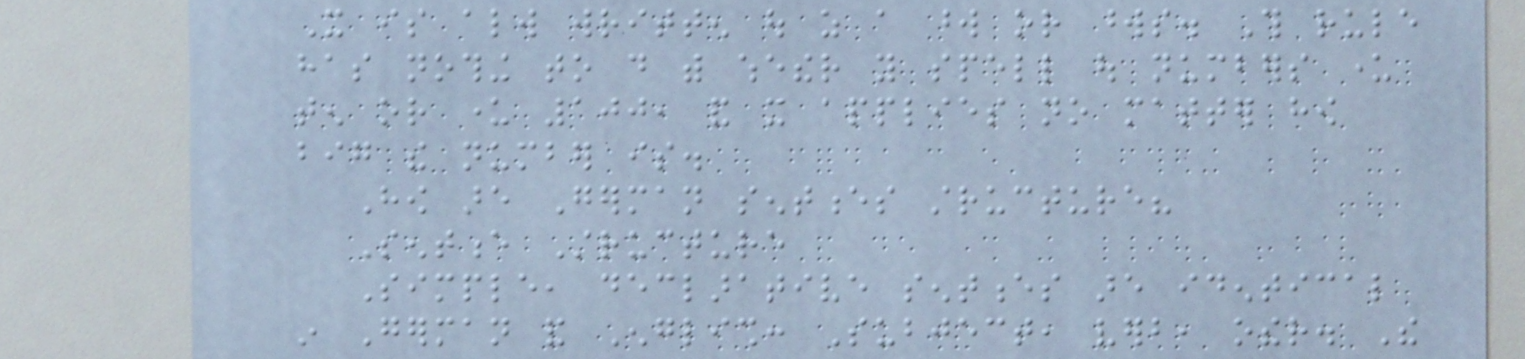It is always written out as a word or words. This rule
has nothing to do with whether you spell out numbers under
ten or under 100, and it applies no matter how
big the number is.
How are German sentences structure?
Sentence Structure
Simple, declarative sentences are identical
in German and English: Subject, verb, other. The
